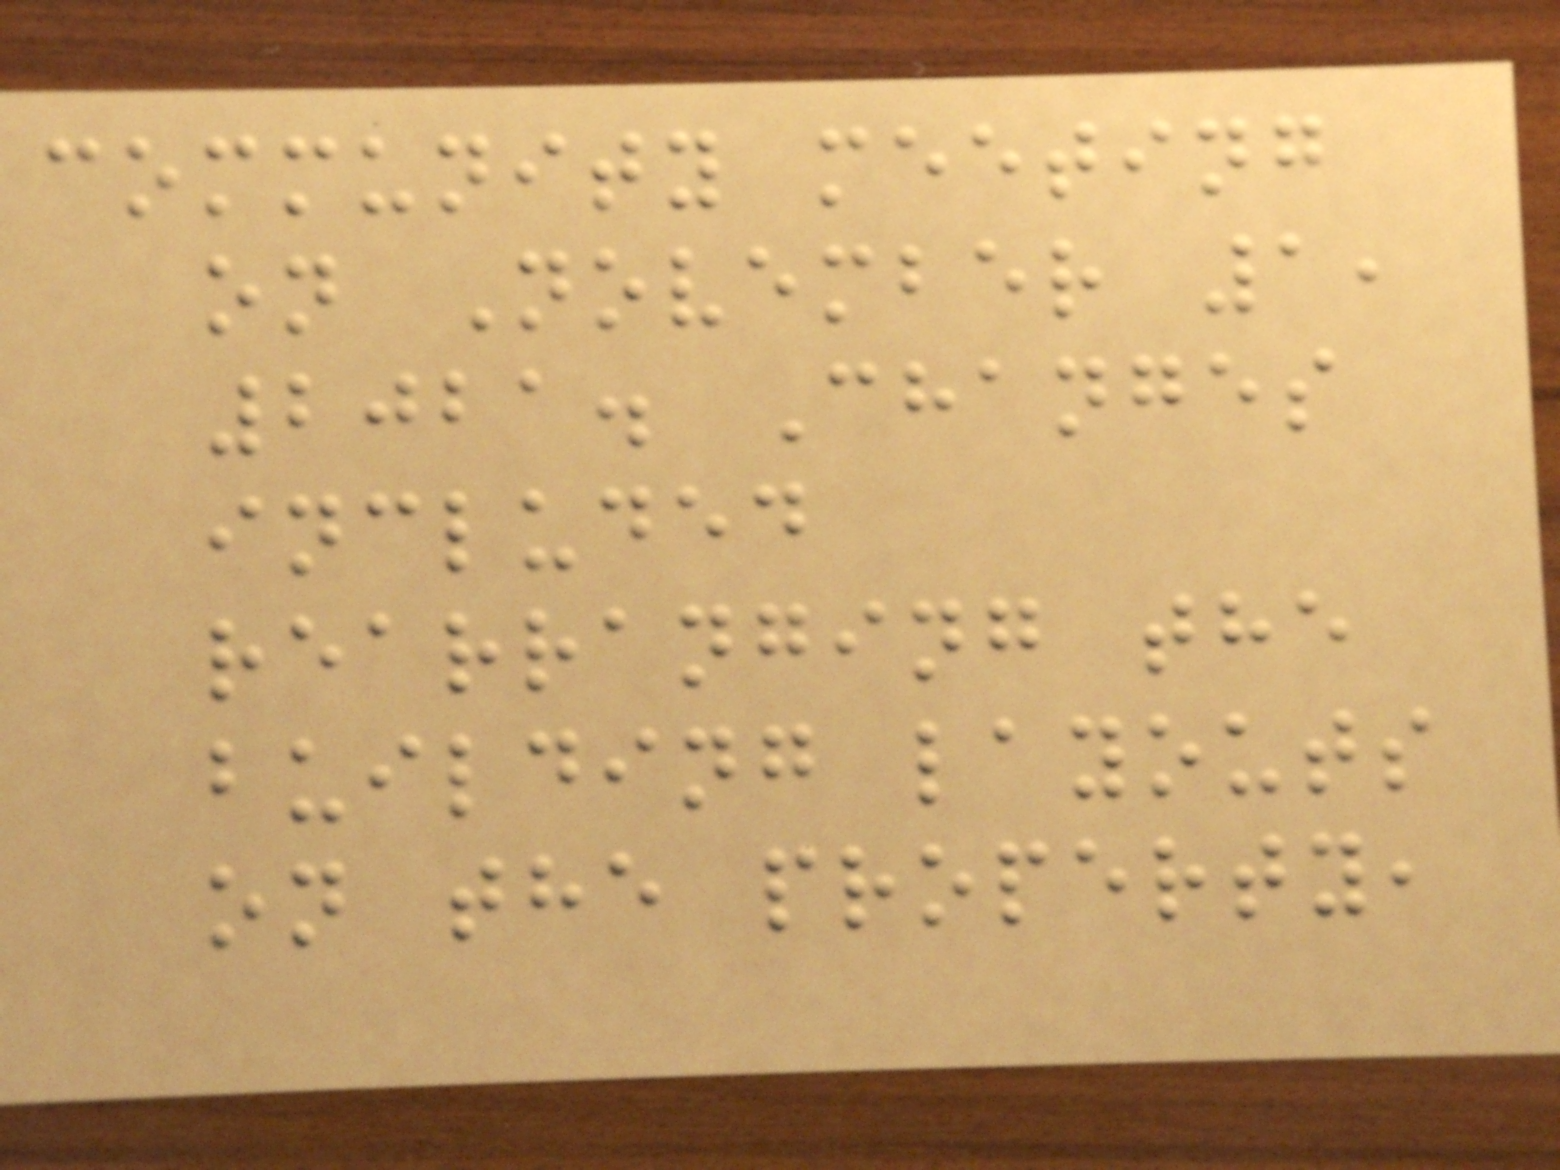community meeting
on November 1,
2021. Changes
included
rearranging the
building layouts
on the property,
